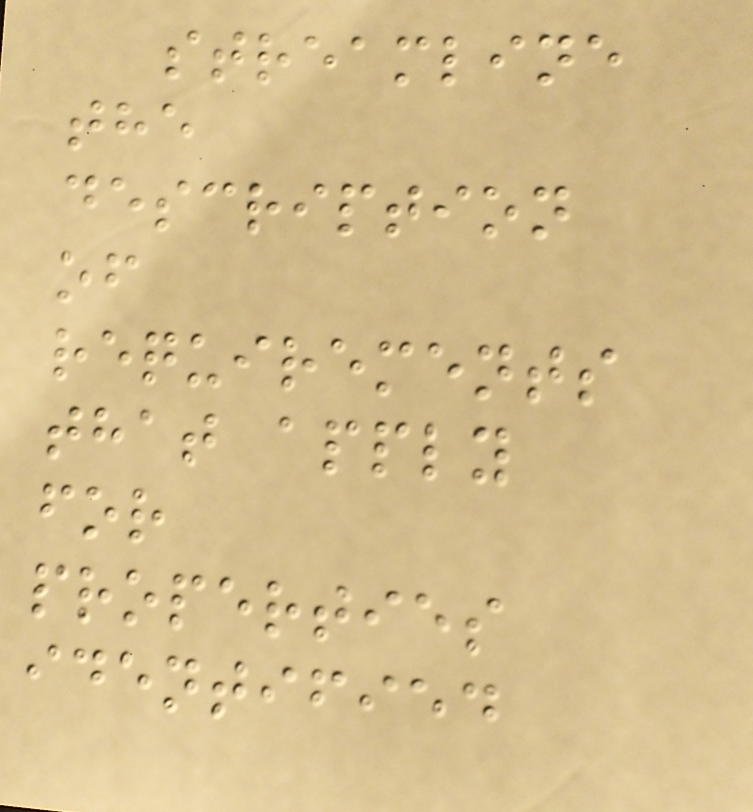streamline
the
description
of
requirements
that apply
for
properties
identified
